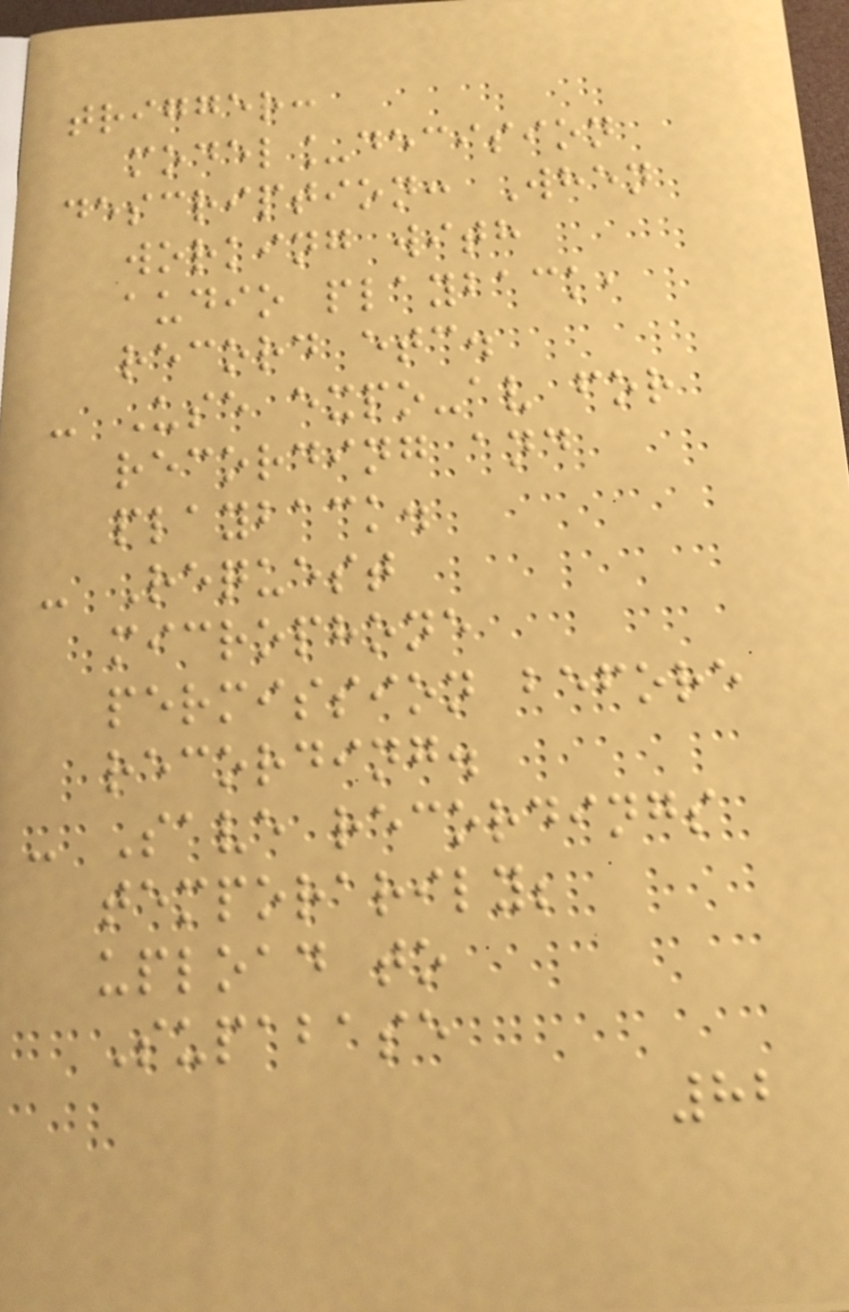trigger:
model_decision
description: When
working with
audio playback,
record etc.
- Use expo-av for
recording and
playback.
- Request
microphone
permission before
recording.
- Save recordings
temporarily;
upload to
Supabase
82
